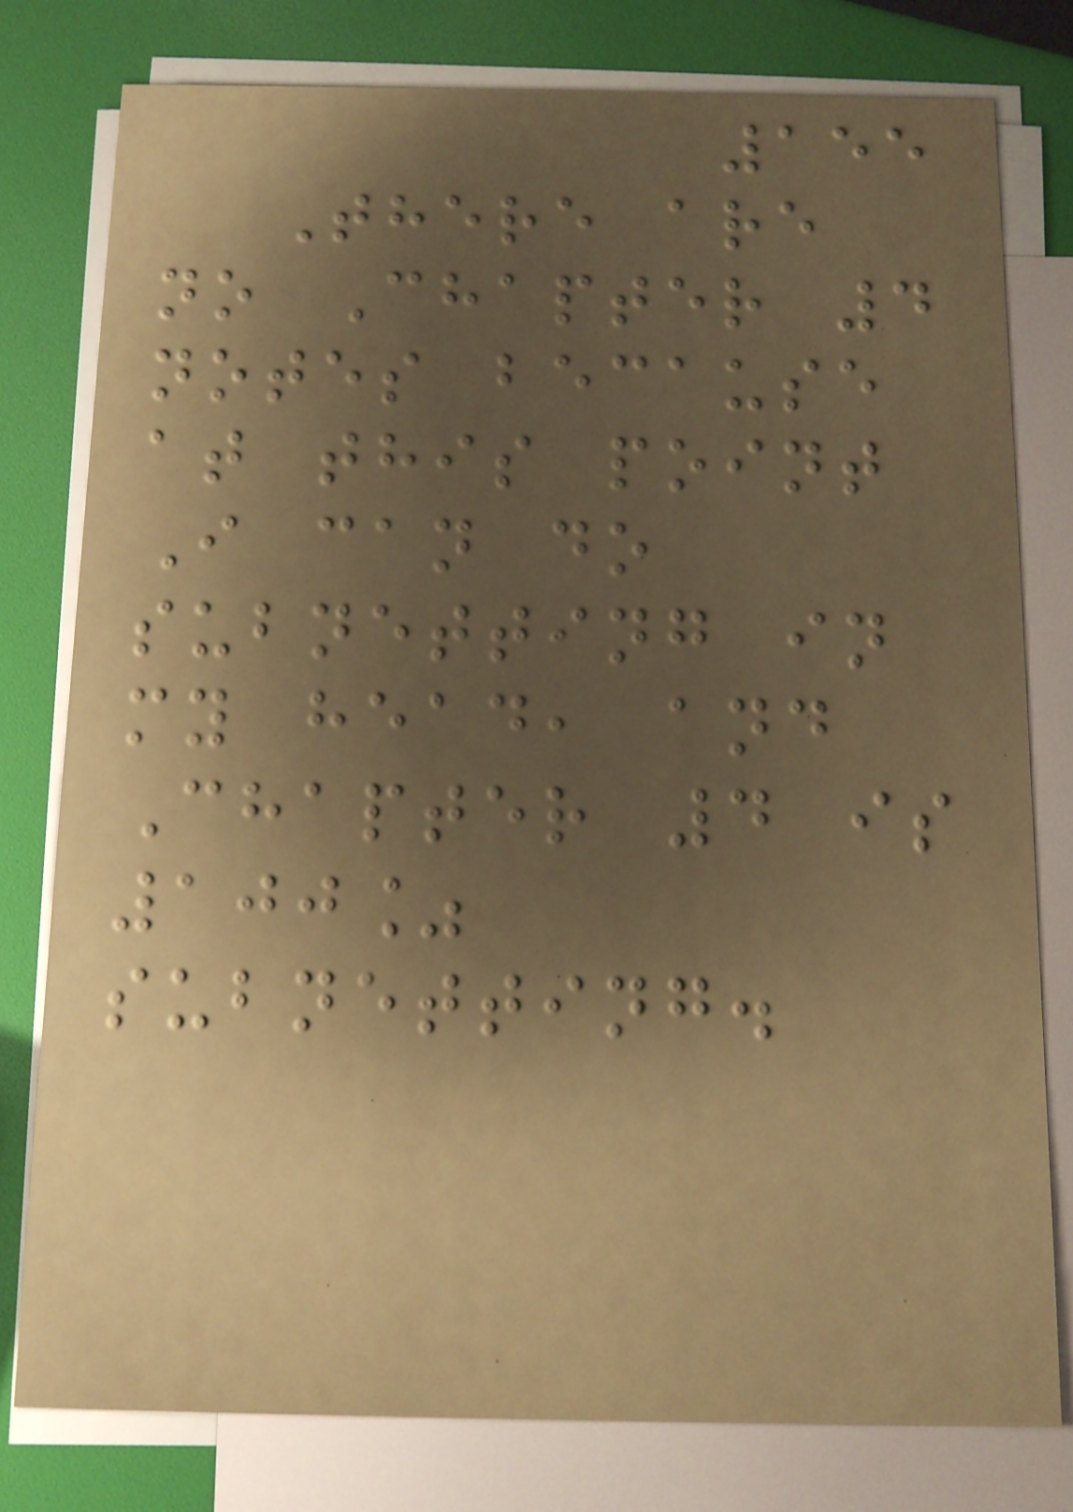155
There are
no Chapter 4
notes because
at this point
I can do
subnetting in
my head, and
Chapter 4 is
100%
subnetting.
